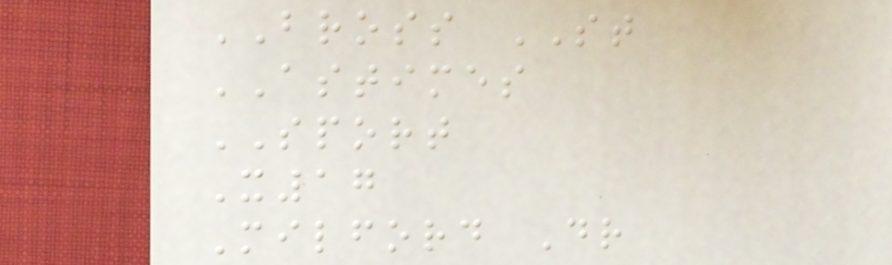BROSS ST
ASTIMES
SPORT
X17
Milford Dr
